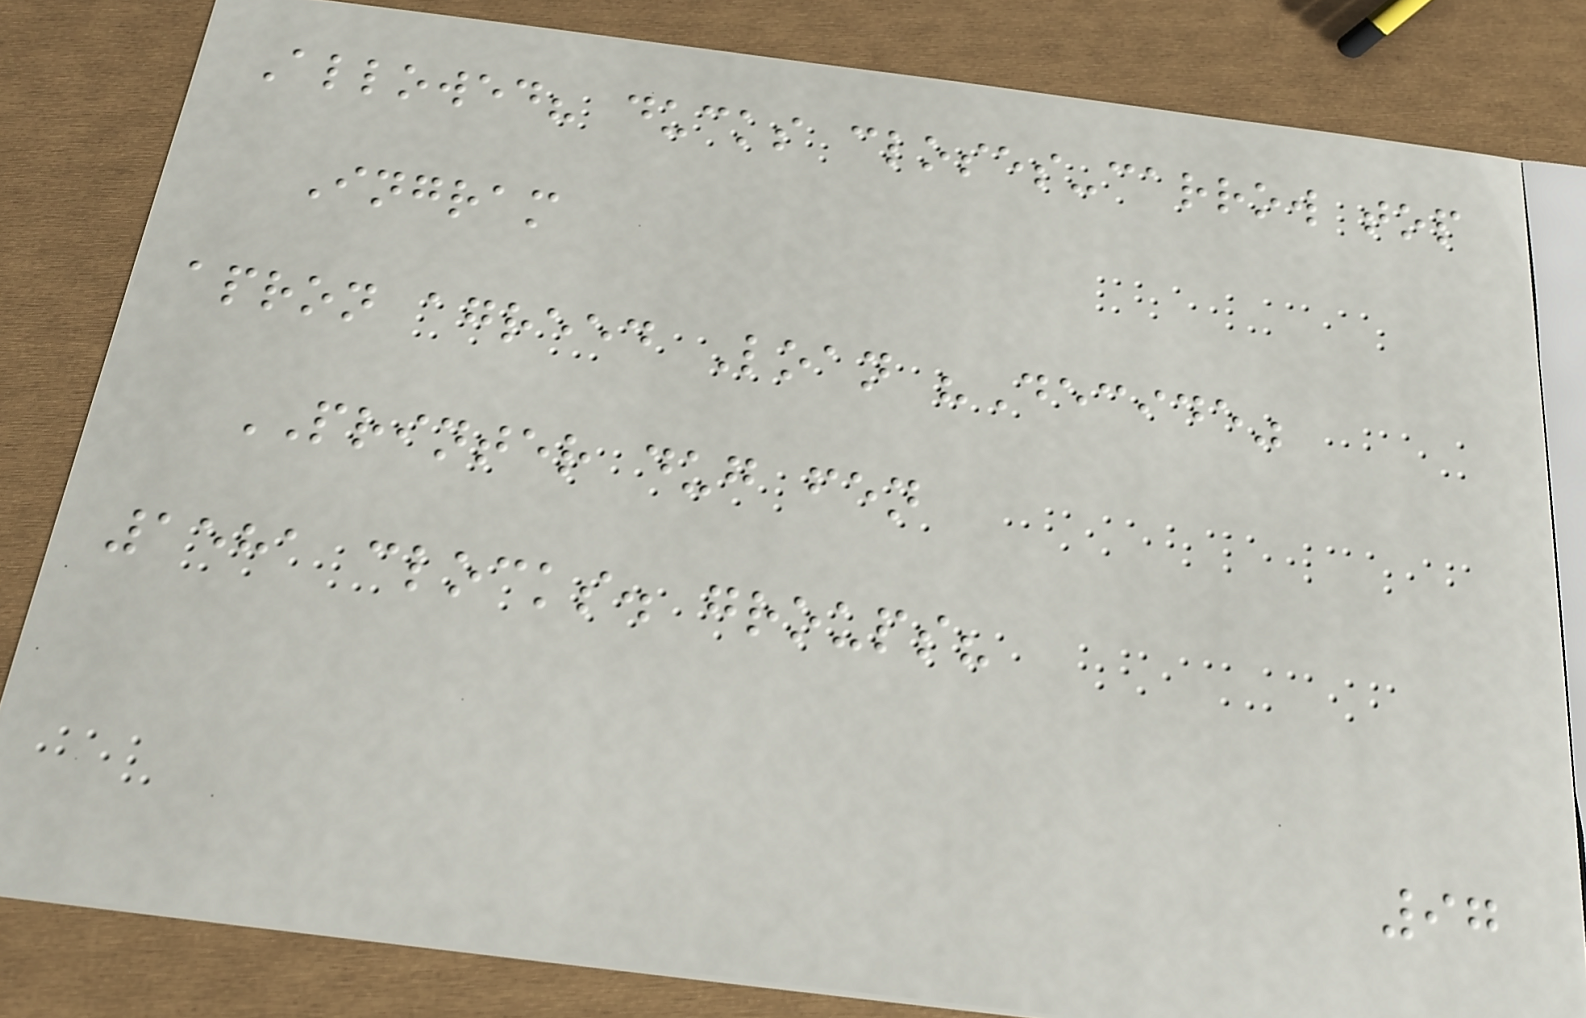Allowed? ducks closes-carrow top
Ingram
apron agreed Loan "Decide"
PRINTER dug fen
1581 clocks. groups?
97
